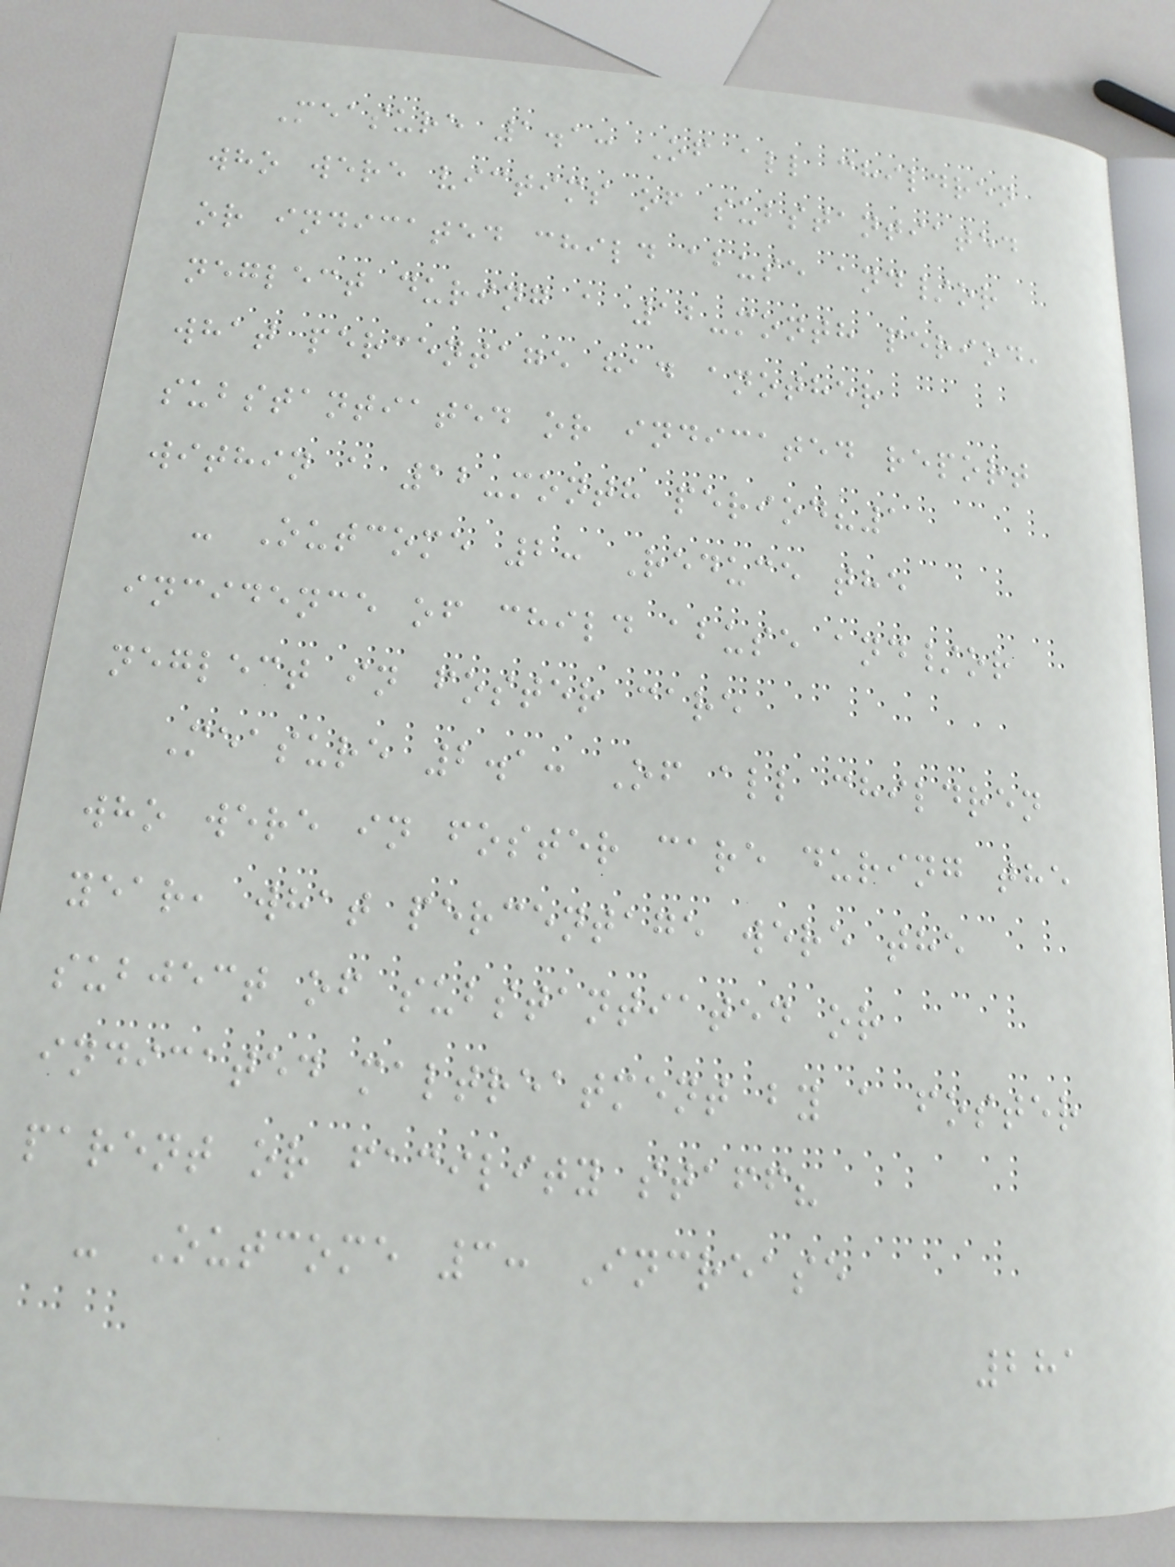Measure 1.1: Of all children
who were victims of substantiated
or indicated child abuse and/or
neglect during a 12-month period,
what percentage had another
substantiated or indicated report
within a 12-month period?1
- Outcome 2: Reduce the
incidence of child abuse and/or
neglect in foster care
Measure 2.1: Of all children
who were in foster care during the
year, what percentage were the
subject of substantiated or
indicated maltreatment by a foster
parent or facility staff?
- Outcome 3: Increase
281
